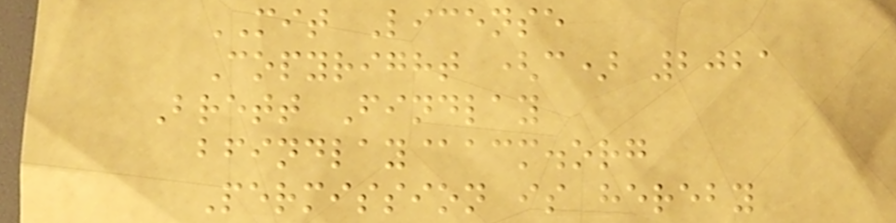MIT License
Copyright (c) 2021
Brett Findlay
bfindlay@acm.org
Permission is hereby
